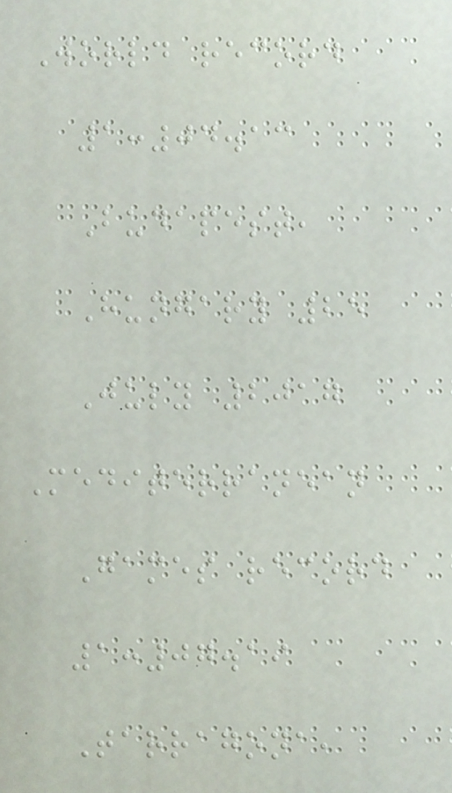World record
1:04.13
Budapest,
Hungary 25
July 2017
Mediterranean
Games record
1:07.19
Tarragona,
